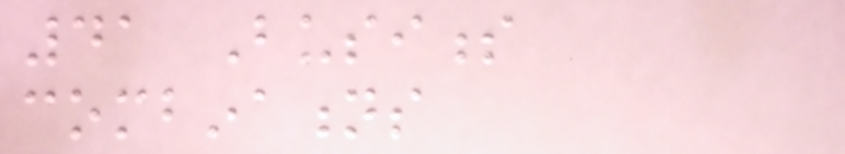41 Business
combinations
